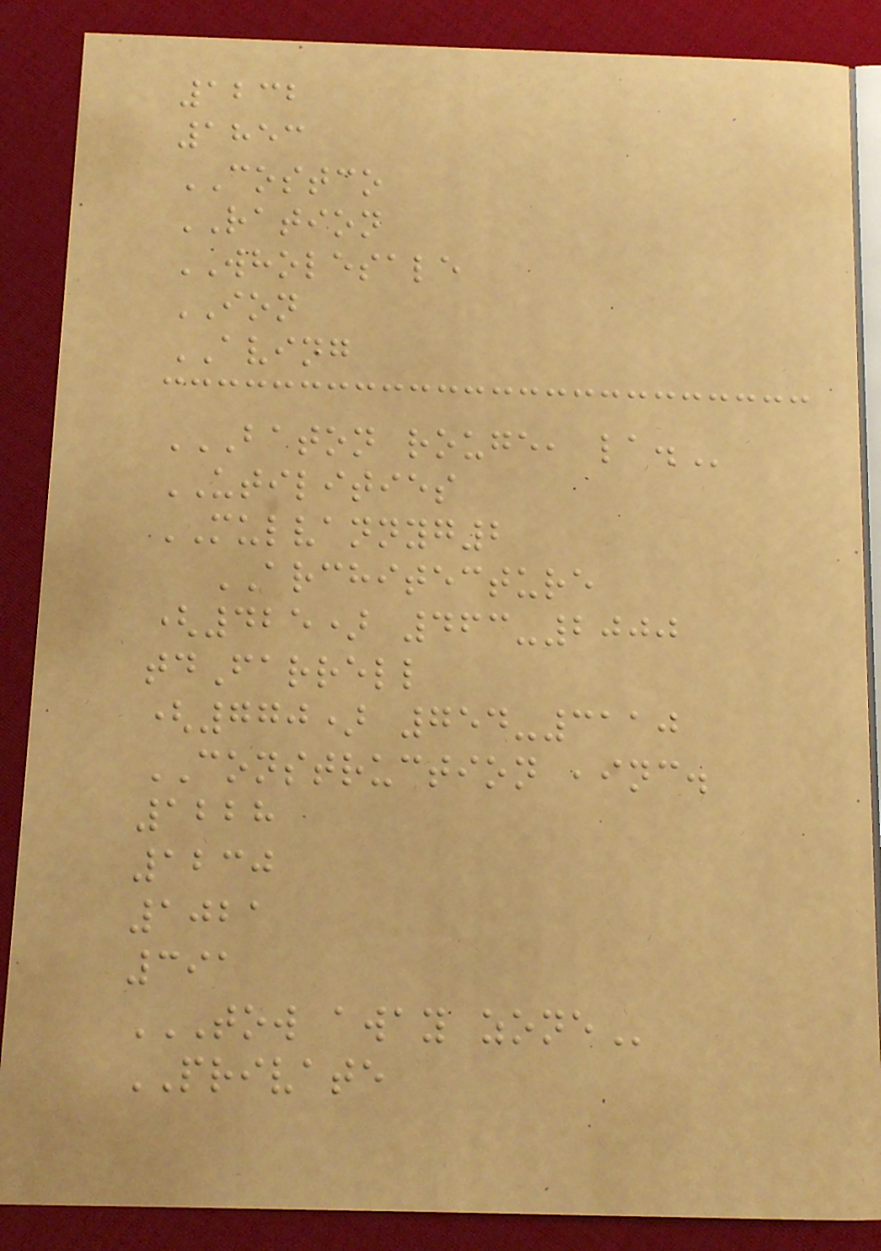1232
1853
COSTCO
RATION
WHOLESALE
ION
AVING
BATON ROUGE, LA.
UTILITIES
MULVANNYG2
ARCHITECTURE
(425) 463-2000
tdFarrell
(770) 754-3110
CONSTRUCTION ,inc.
1228
1230
1021
391
TOW AWAY ZONE
PRIVATE
